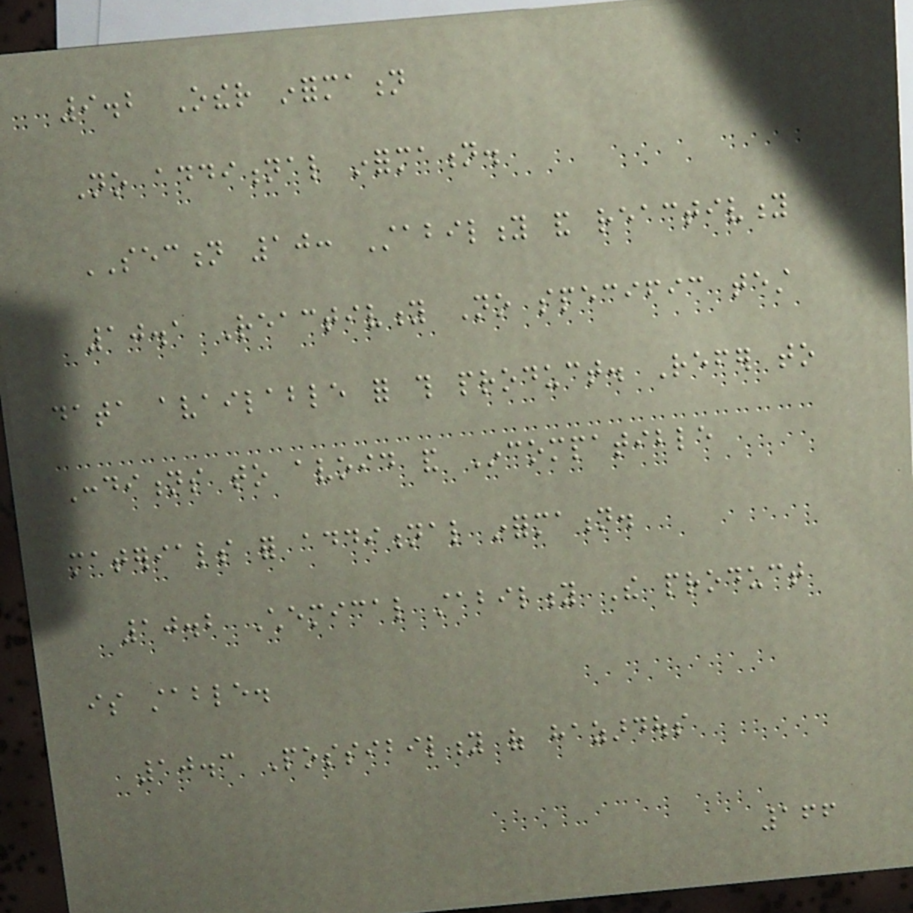9.2 Other information
No additional information.
SECTION 10: Stability and reactivity
10.1 Reactivity No specific test
data available for this product. Refer to
Conditions to avoid and Incompatible
materials for additional information.
10.2 Chemical stability The product
is stable.
10.3 Possibility of hazardous
166
